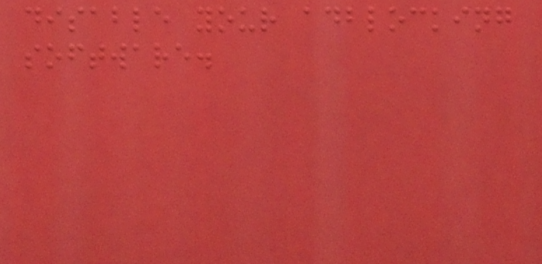disable your adblocking
software.
